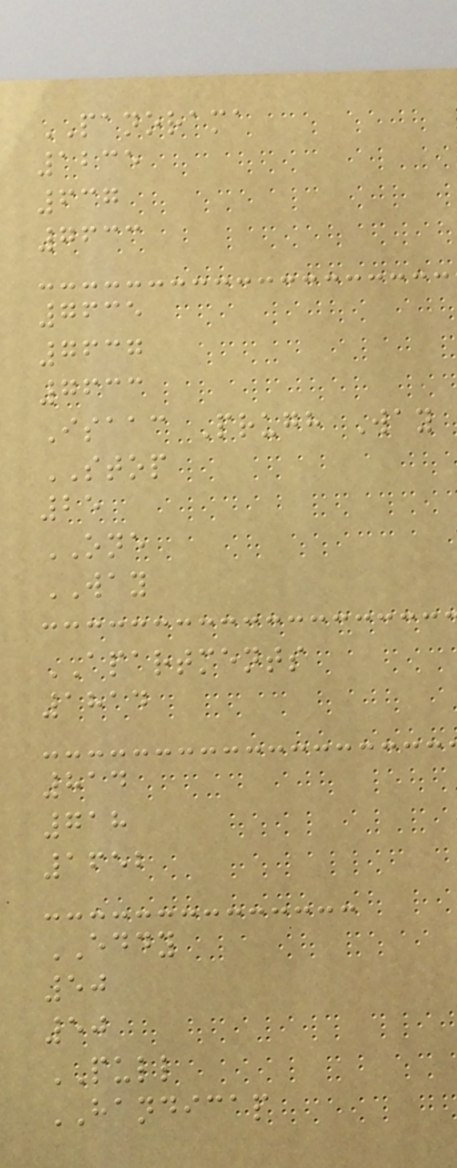PANORAMA
1235
637
7633
7635
7637
7633
Isaac Prugh Way
STOP
25
ONE
WAY
APARTMENTS
1814
814
718
1652
EDDY
50
50
PULL
HANDICAP
